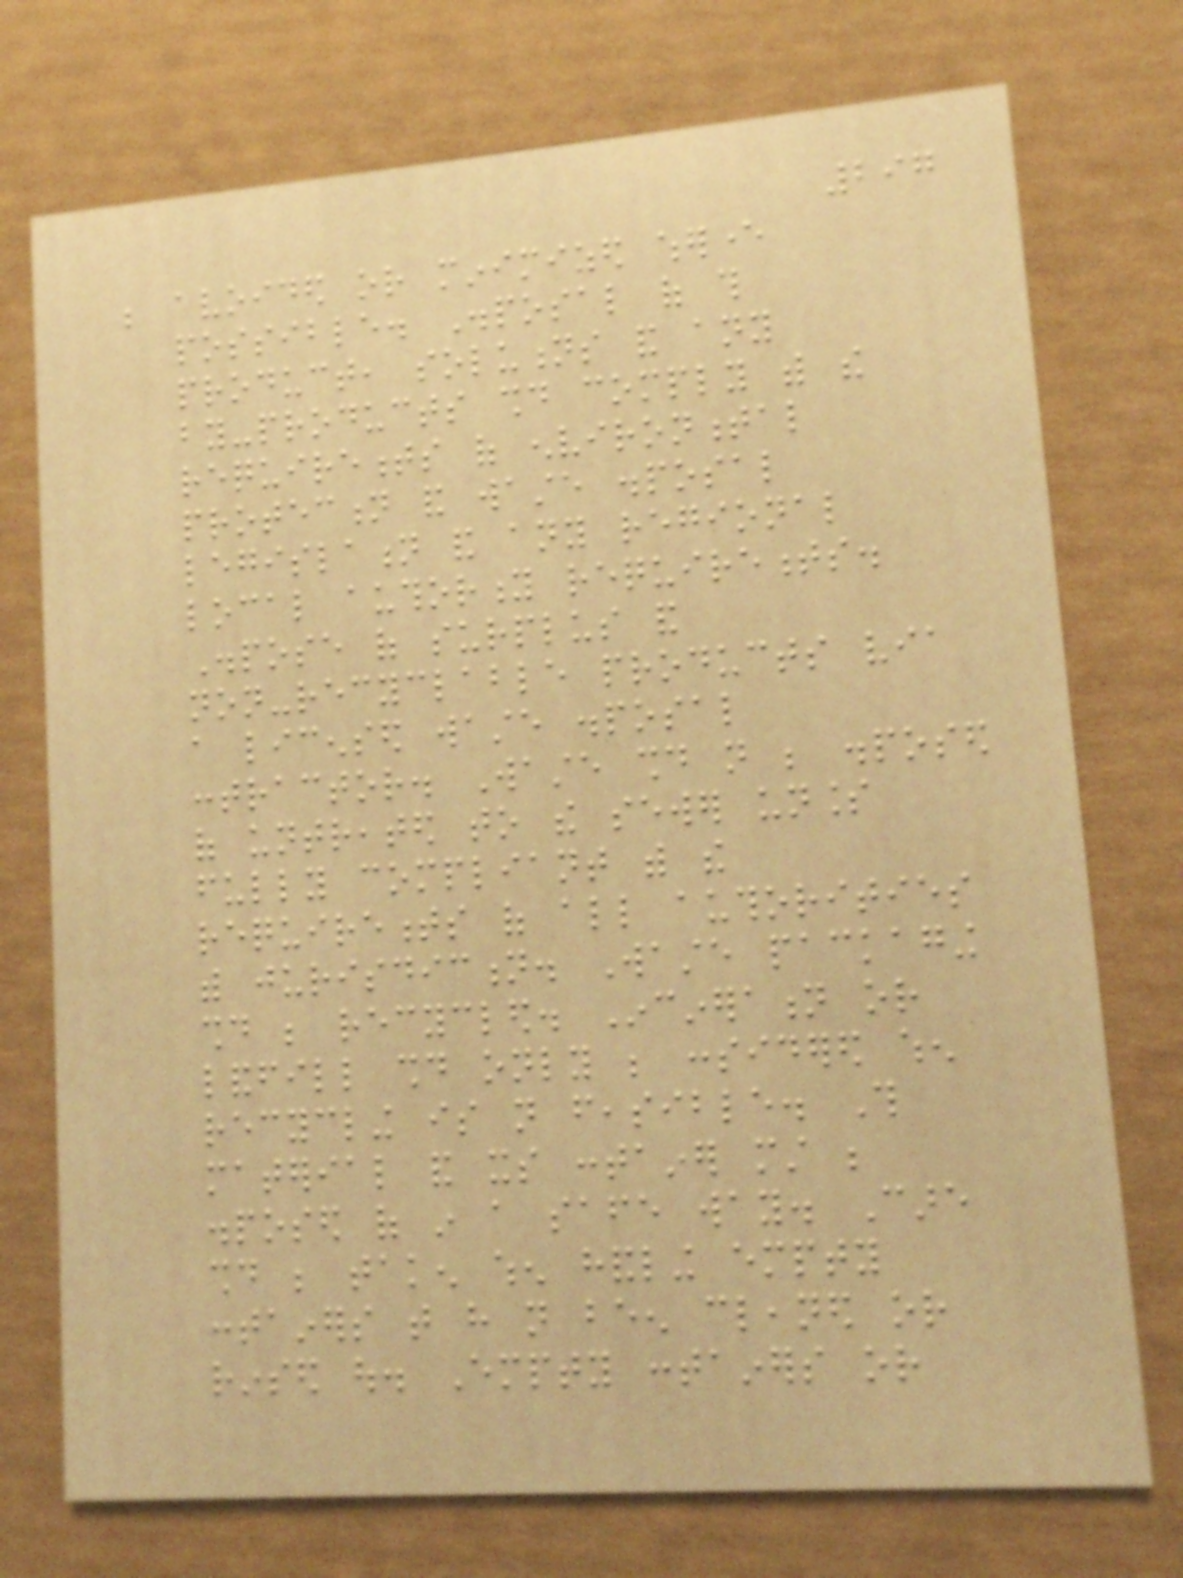297
be avoided or minimized wherever
possible. Disposal of this
product, solutions and any
by-products should comply with the
requirements of environmental
protection and waste disposal
legislation and any regional
local authority requirements.
Dispose of surplus and
non-recyclable products via
a licensed waste disposal
contractor. Waste should not be disposed
of untreated to the sewer unless
fully compliant with the
requirements of all authorities
with jurisdiction. Waste packaging
should be recycled. Incineration or
landfill should only be considered when
recycling is not feasible. This
material and its container must be
disposed of in a safe way. Care
should be taken when handling empty
containers that have not been cleaned or
rinsed out. Empty containers or
